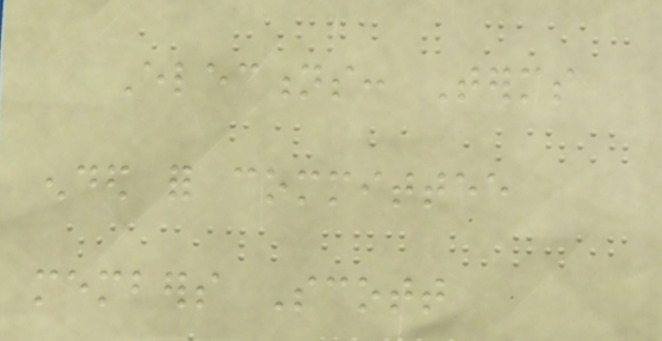Elections: Terms
ended for committee
members Scott
